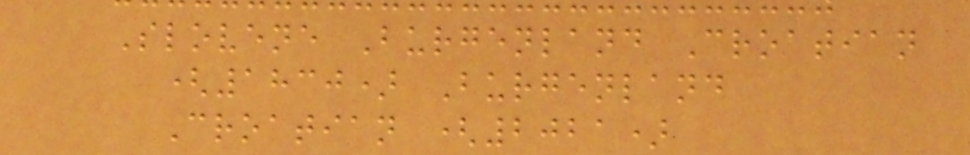Slovene Burgenland Croatian
(1830) Burgenland
Croatian (2021)
